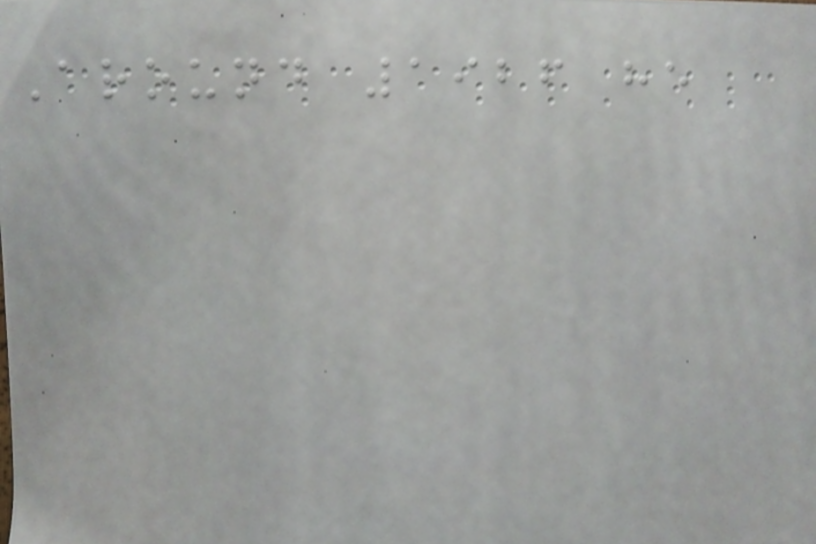Around 1926 he
